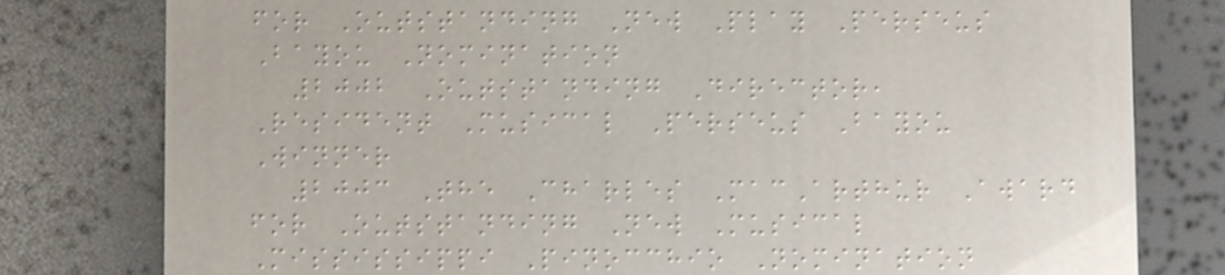for Outstanding New Play Perseus
Bayou Nomination
2002 Outstanding Director,
Resident Musical Perseus Bayou
Winner
2003 The Charles MacArthur Award
for Outstanding New Musical
Mississippi Pinocchio Nomination
